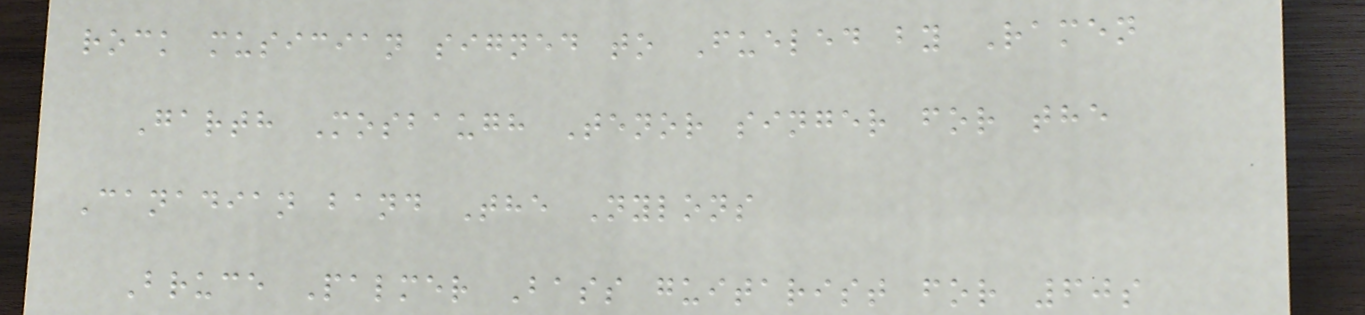rock musician signed to Fueled by Ramen
Garth Mosbaugh Tenor singer for the
Canadian band The Nylons
Bruce Palmer Bass guitarist for 60s
